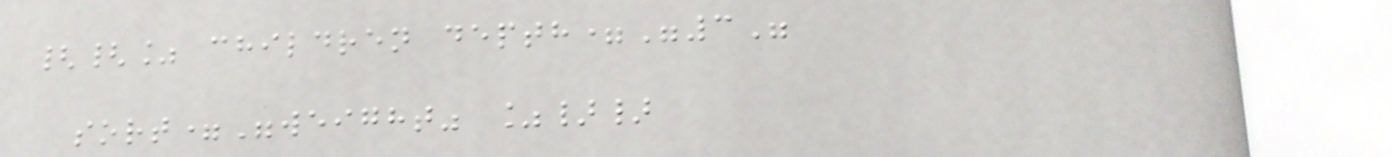{{% children depth="3"
sort="weight" %}}
